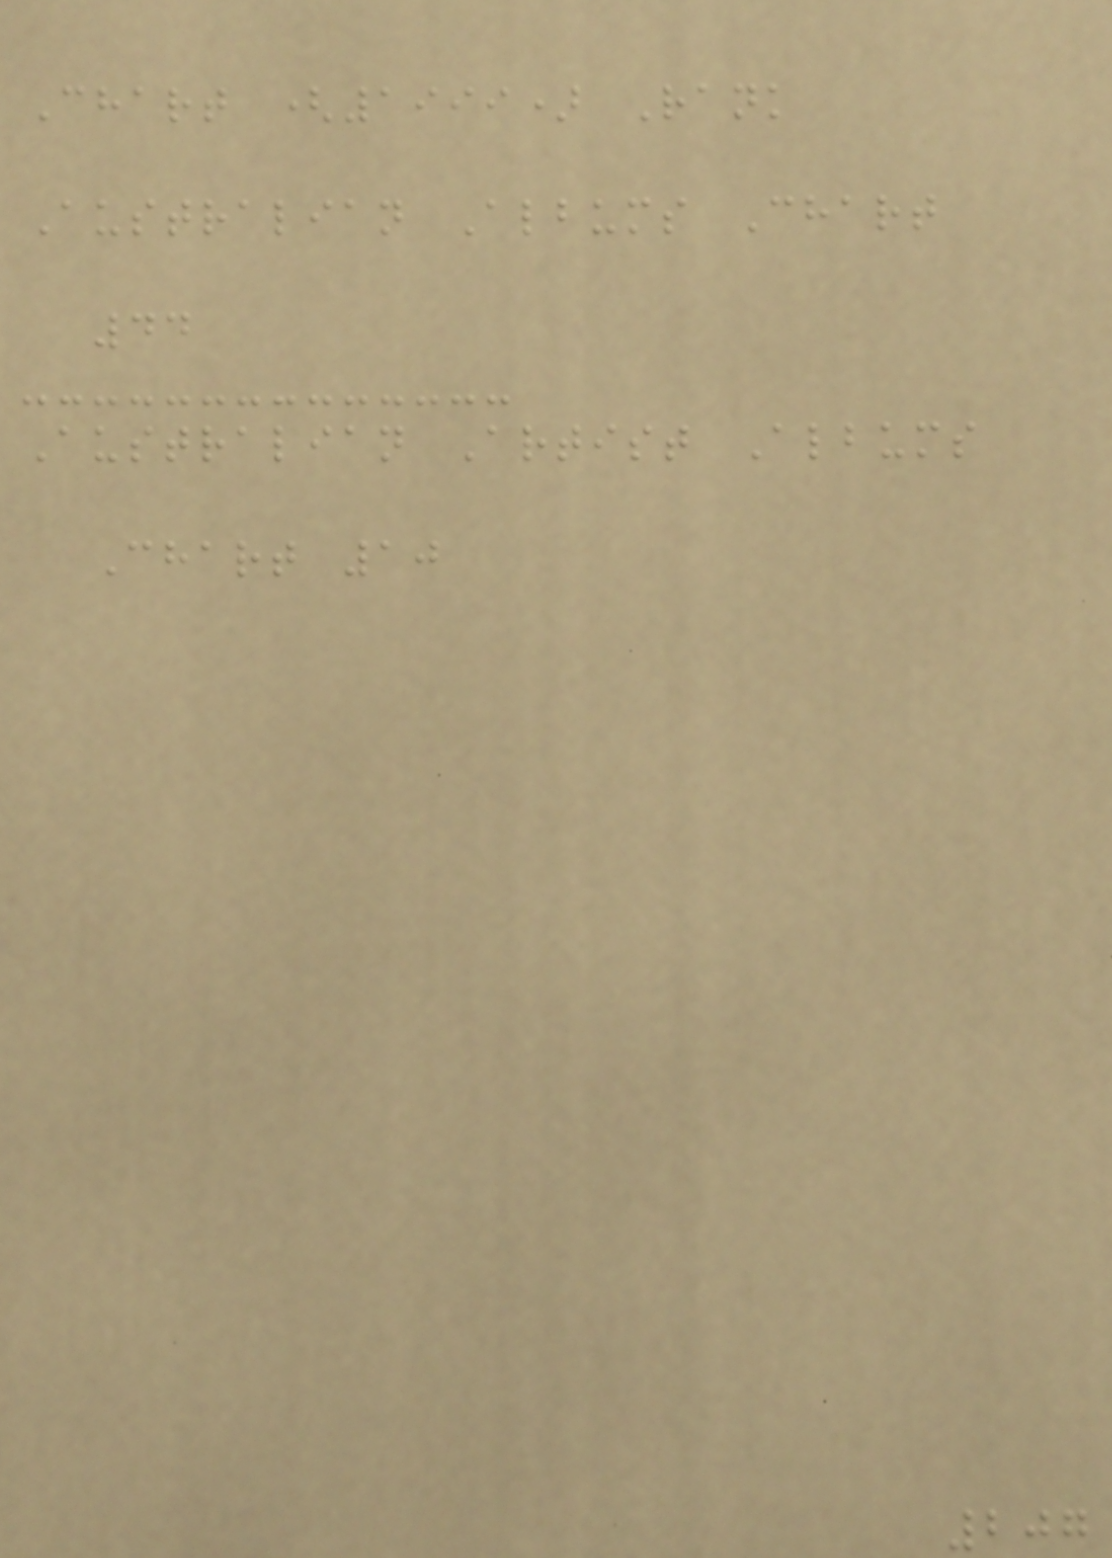Chart (1999) Rank
Australian Albums Chart
44
Australian Artist Albums
Chart 10
207
